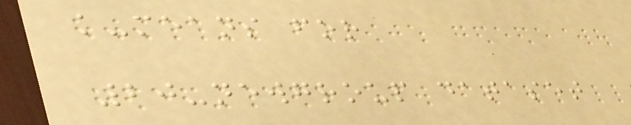k-means for
20-newgroup dataset
